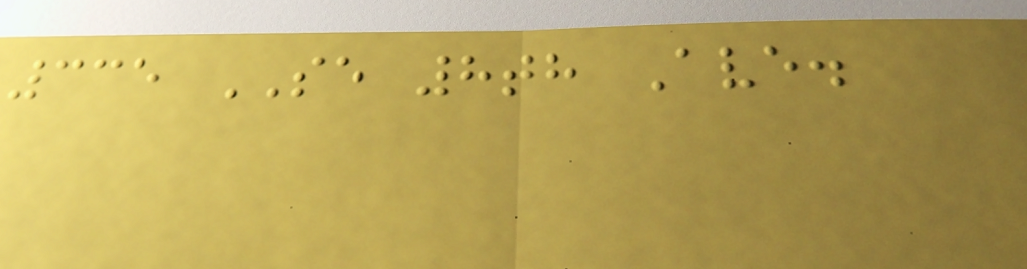335 SE 8th Ave.
